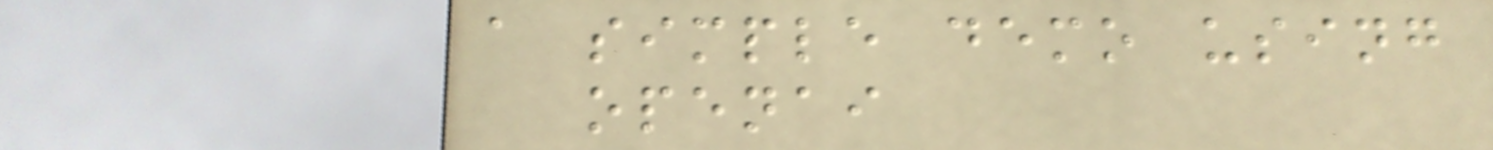a simple demo using
openai
